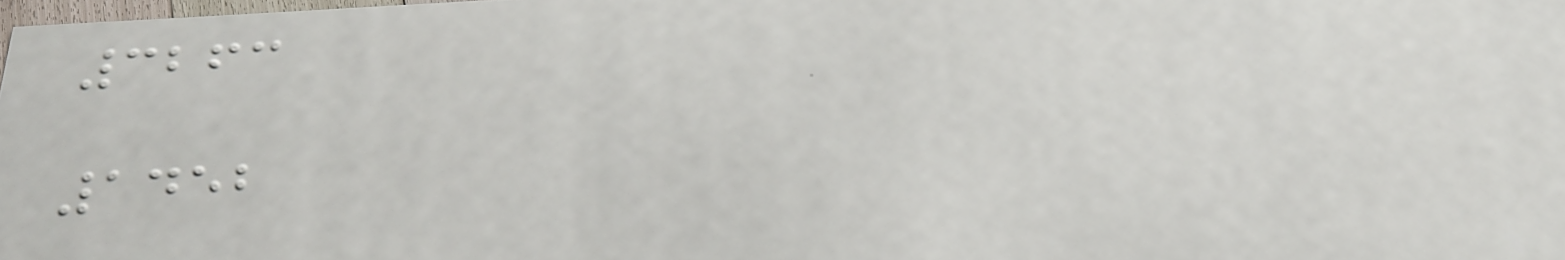3263
1452
